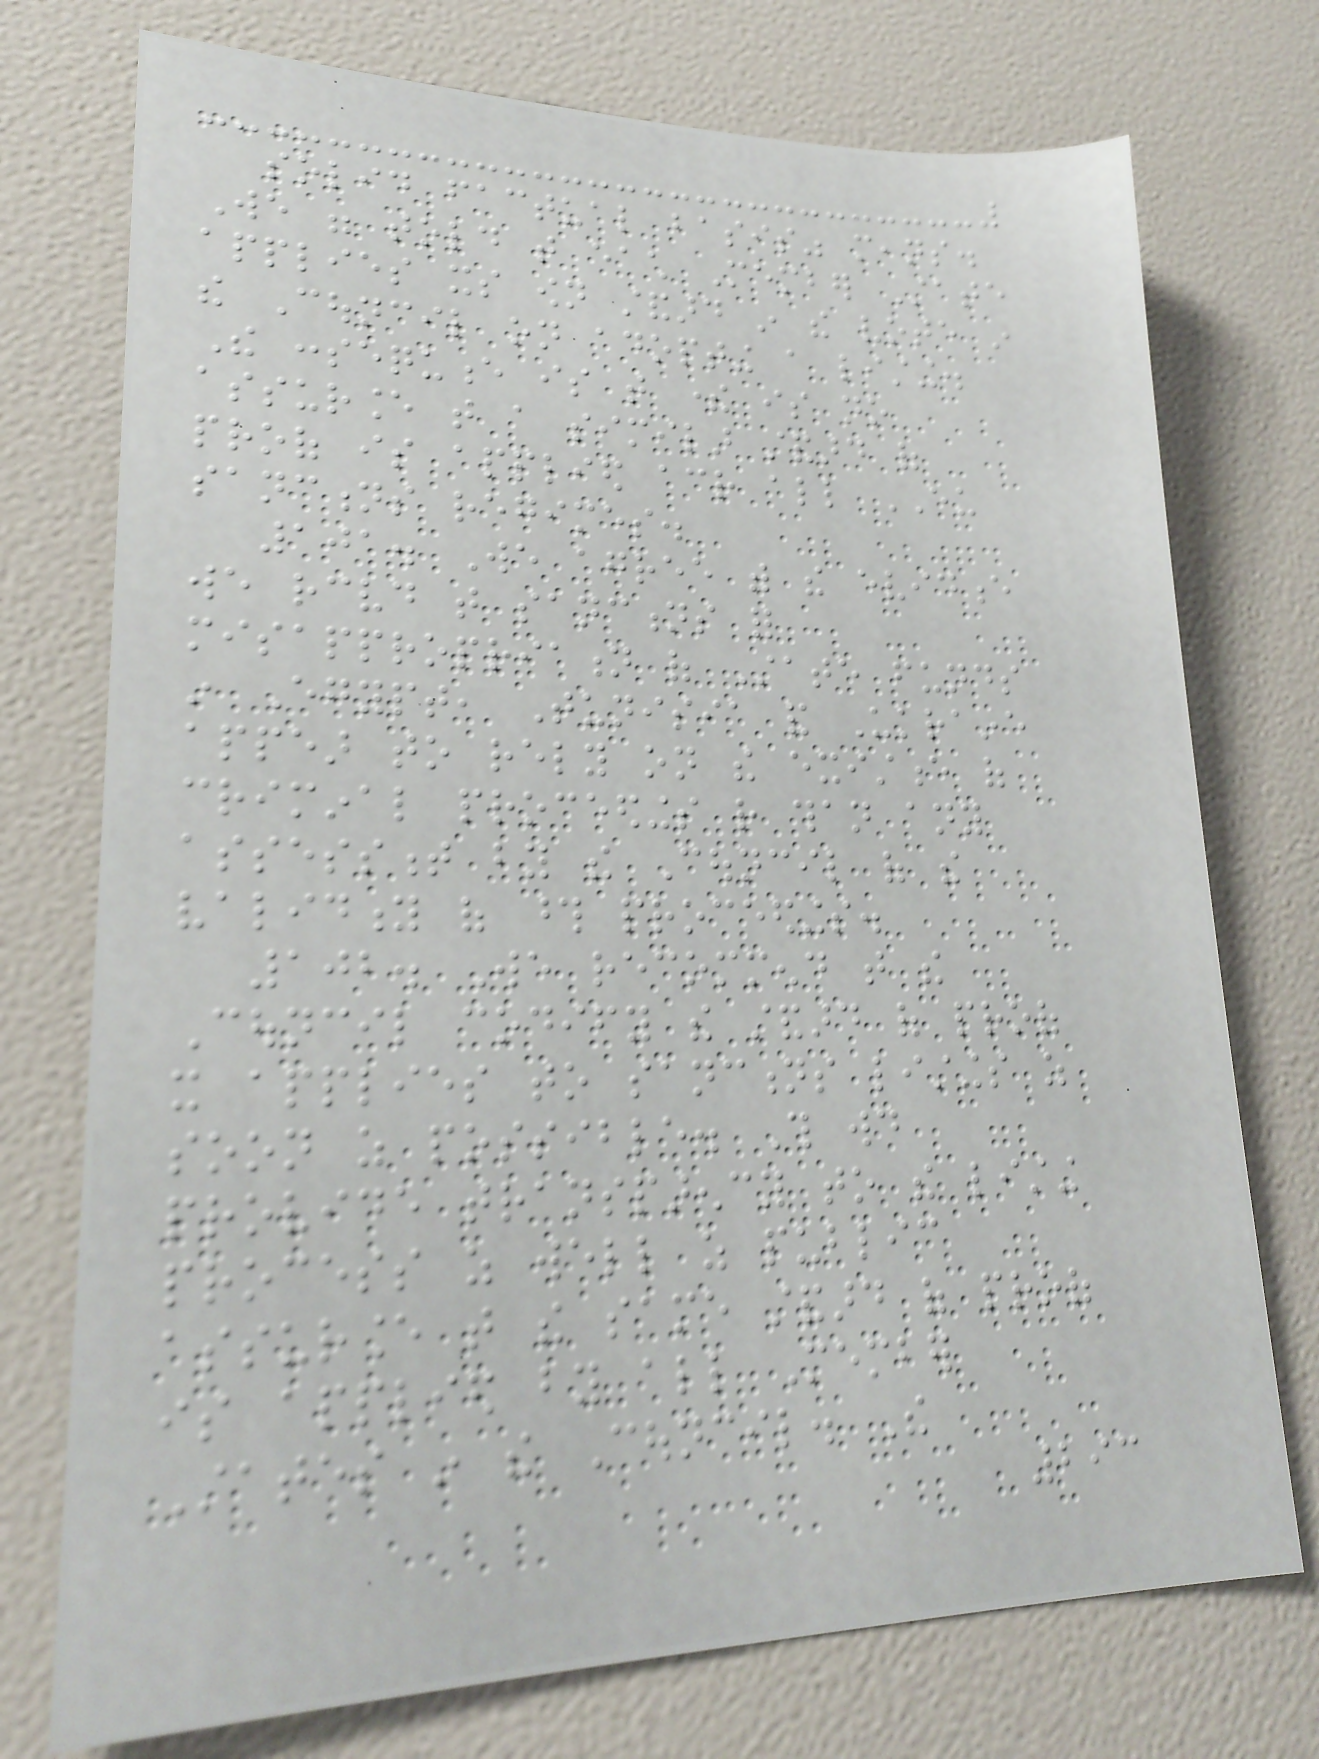solid factual basis" means.
We were told that each Member State
applies its own standard in the vote in
the Council on adopting a listing.
The consequence is that there is no
assurance that a similar standard of
proof is applied across all EU
sanctions regimes.
101. We agree with the evidence
we received that sanctions for
misappropriation of State funds
in Egypt, Tunisia and Ukraine
appear to rely on the existence of
criminal proceedings rather than any
assessment by the Council of the
validity of those proceedings.
102. We recommend that the
Council codify the standard of proof
it applies to sanctions listings as
soon as possible. This would
provide transparency to the listing
process as well as public
assurance that the same standard of proof
is applied by all Member
States in the Council. The
293
